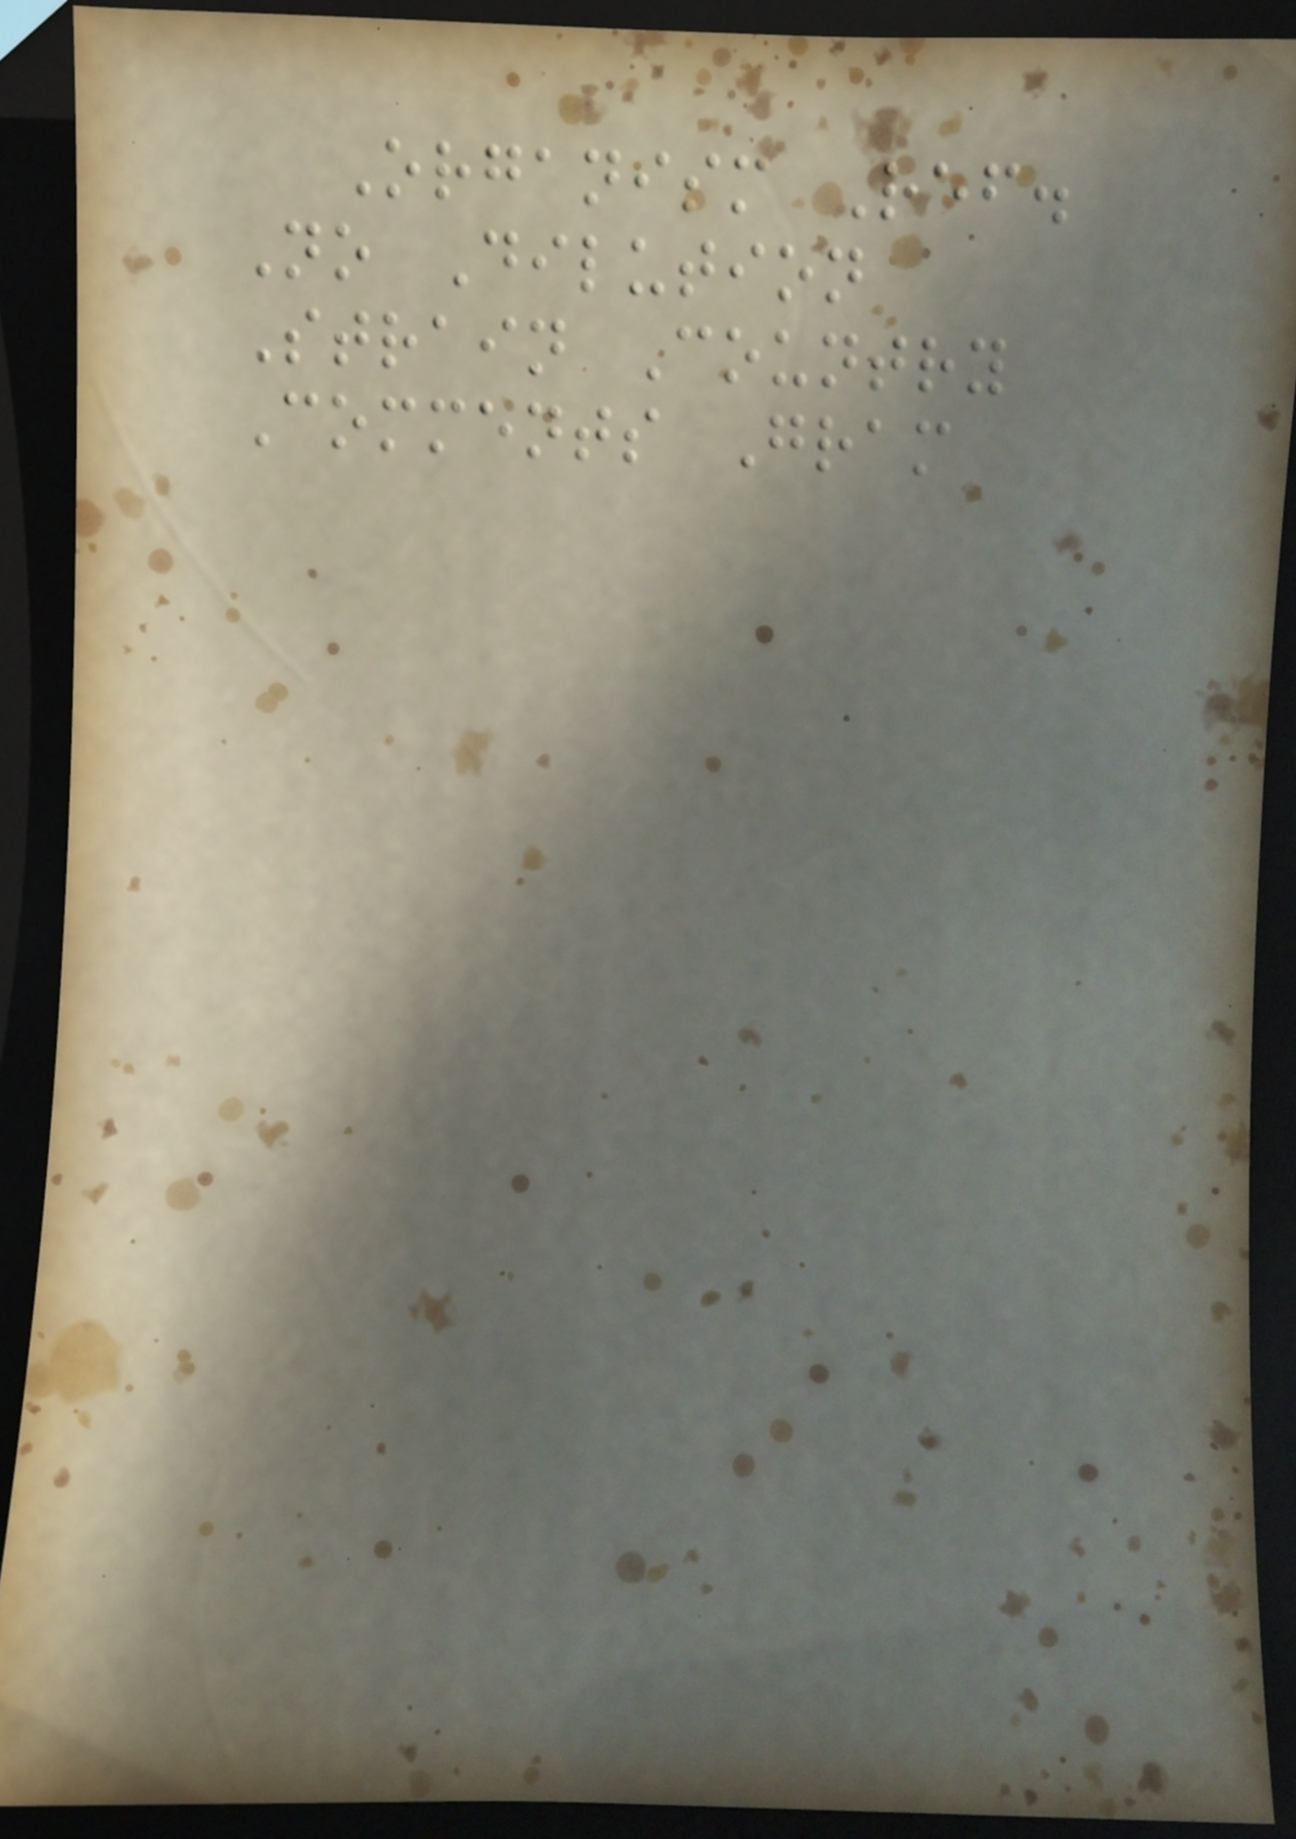Organism Ref.
No Dilution
Strain Country
Comments Gram
